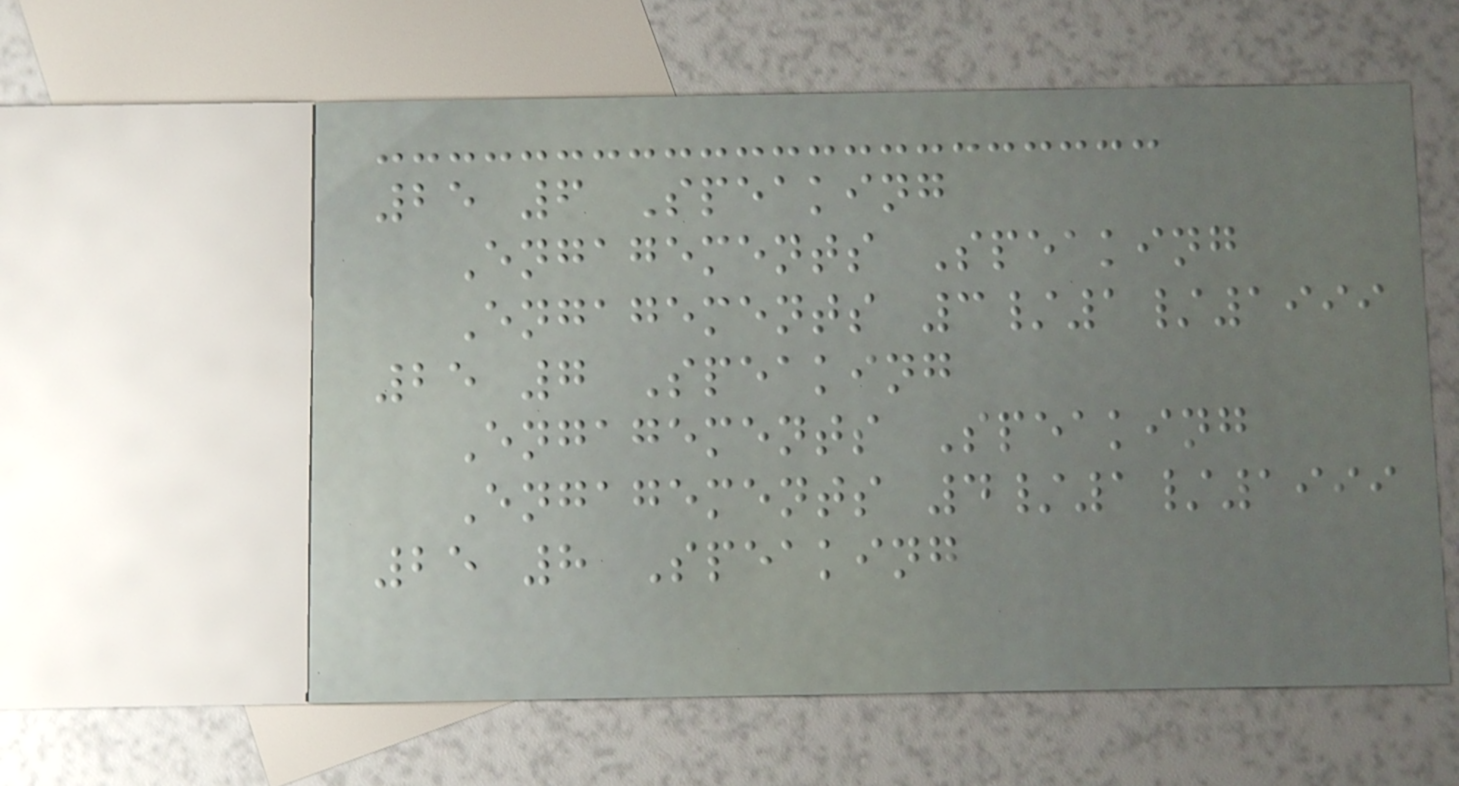25 6 Speaking
Engagements Speaking
Engagements 3/1/1999
25 7 Speaking
Engagements Speaking
Engagements 4/1/1999
25 8 Speaking
